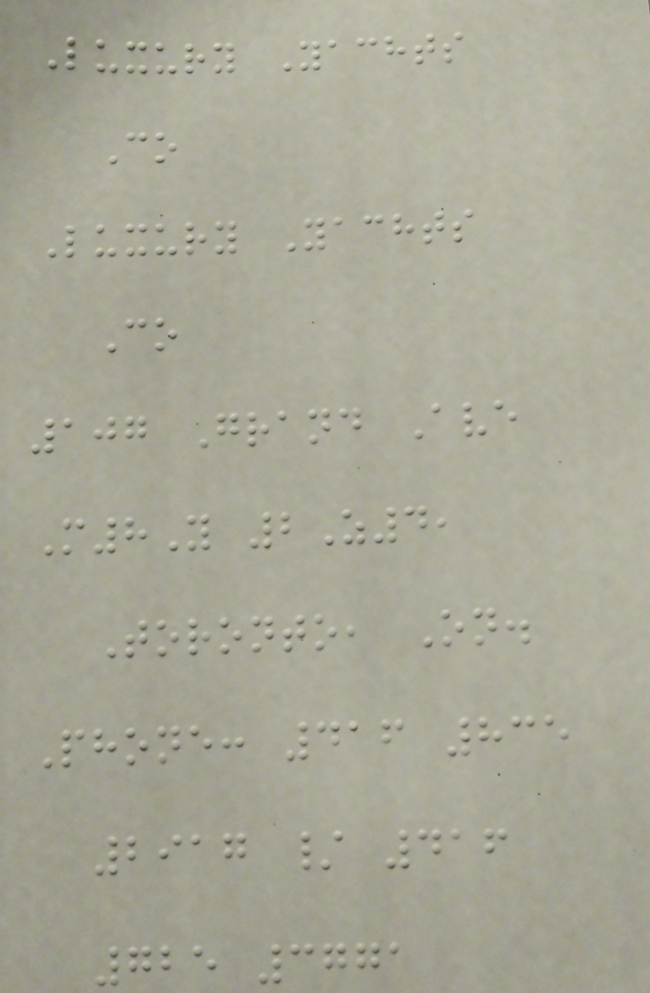Luxury Yachts
Co
Luxury Yachts
Co
107 Grand Ave
M8Y 2Z4,
Toronto, On.
Phone: 416 835
2917 / 416
725 3771
